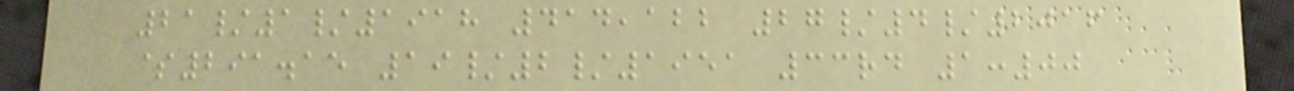21/1/1918 414,122 27/4/2016
$291.15 19/2/1951 33rd 1:00
